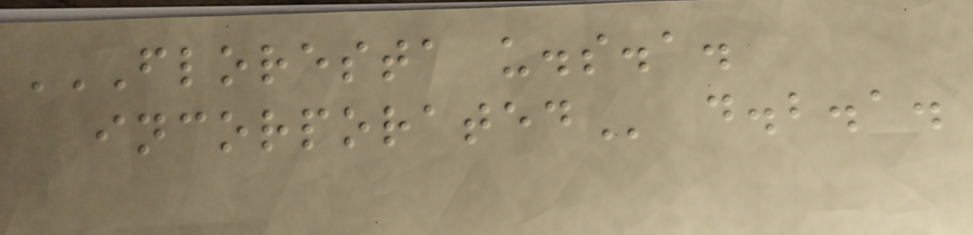FLORESTA U.S.A.
INCORPORATED d.b.a.
